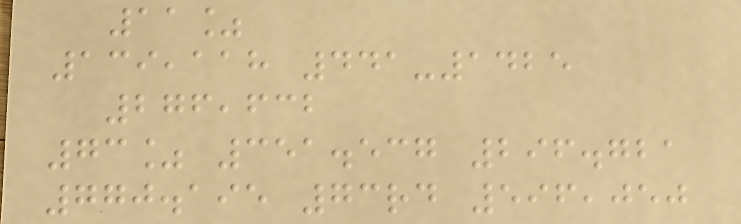11%
139,118 441-1425
276,632
73% 351.537 296.721
770.195 73rd 596,050
